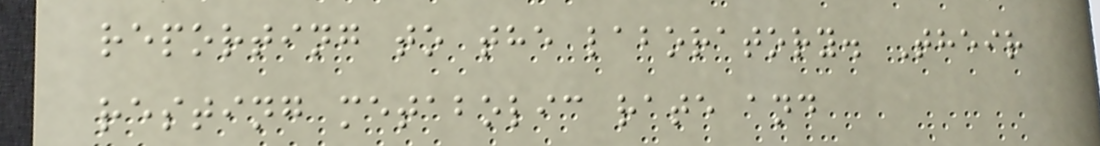reporting to the laboratory. Their
resting metabolic rate and
